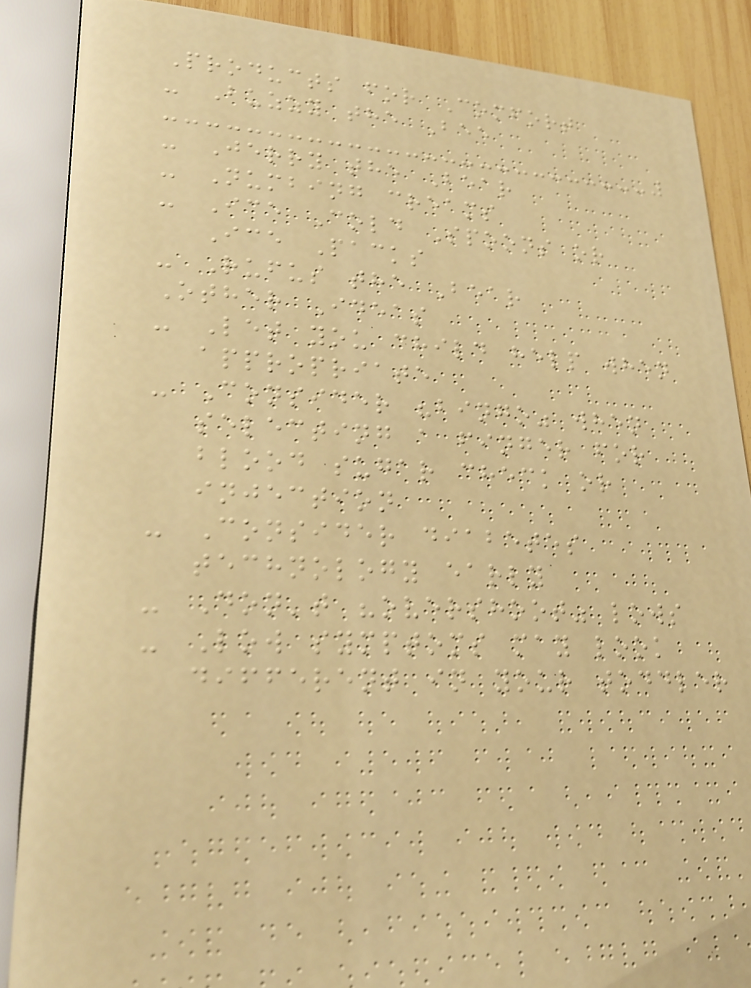Products for Comfort
- Buzzy the Bee
- Jerry the Bear
- Numbing creams
- Ice Cold Spoons or
Ice Packs
- Rufus the Bear
Other Ideas
- Let you child help when
appropriate
- Consider "bingo" when
selecting a finger for
blood sugar check or
injection
- Consider diabetes
technology early
- Don't "overshoot" lows
- Low symptoms may look
different in your toddler
